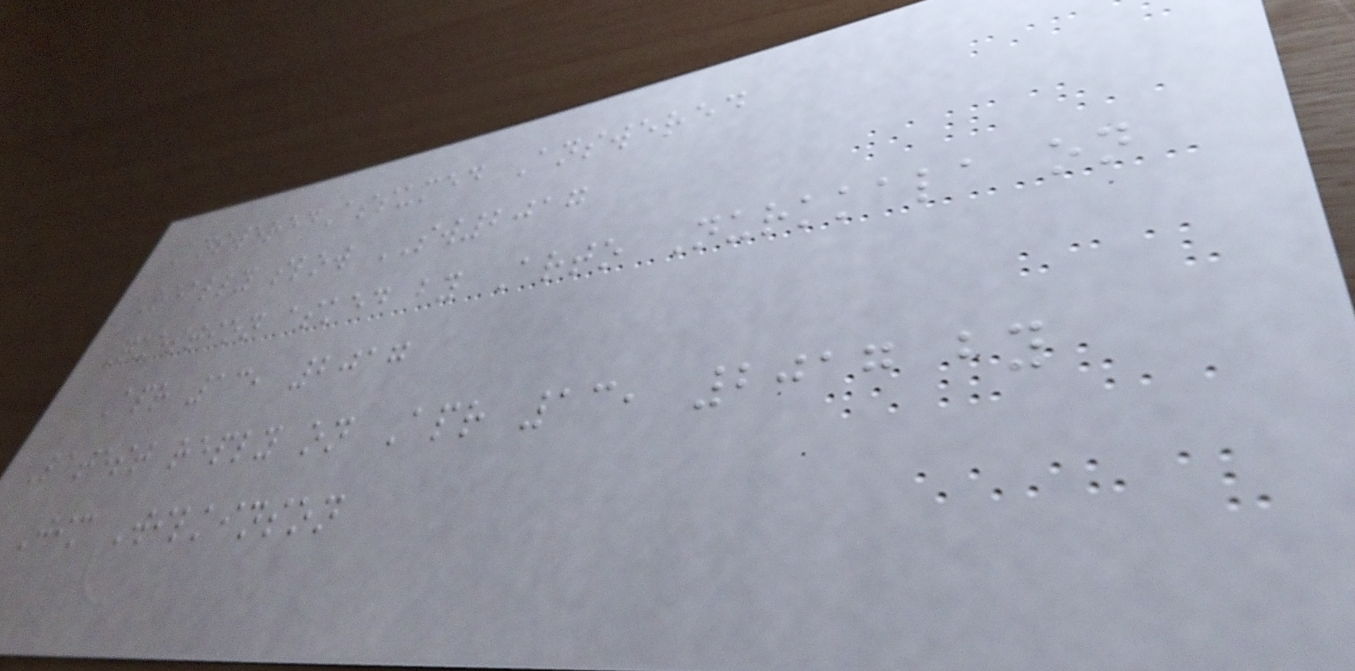AnsweredAssumed Answered
Really slow SW2017
Question asked by Arto Nurkkala on
Apr 13, 2017
Latest reply on Apr 13, 2017 by
Jim Wilkinson
